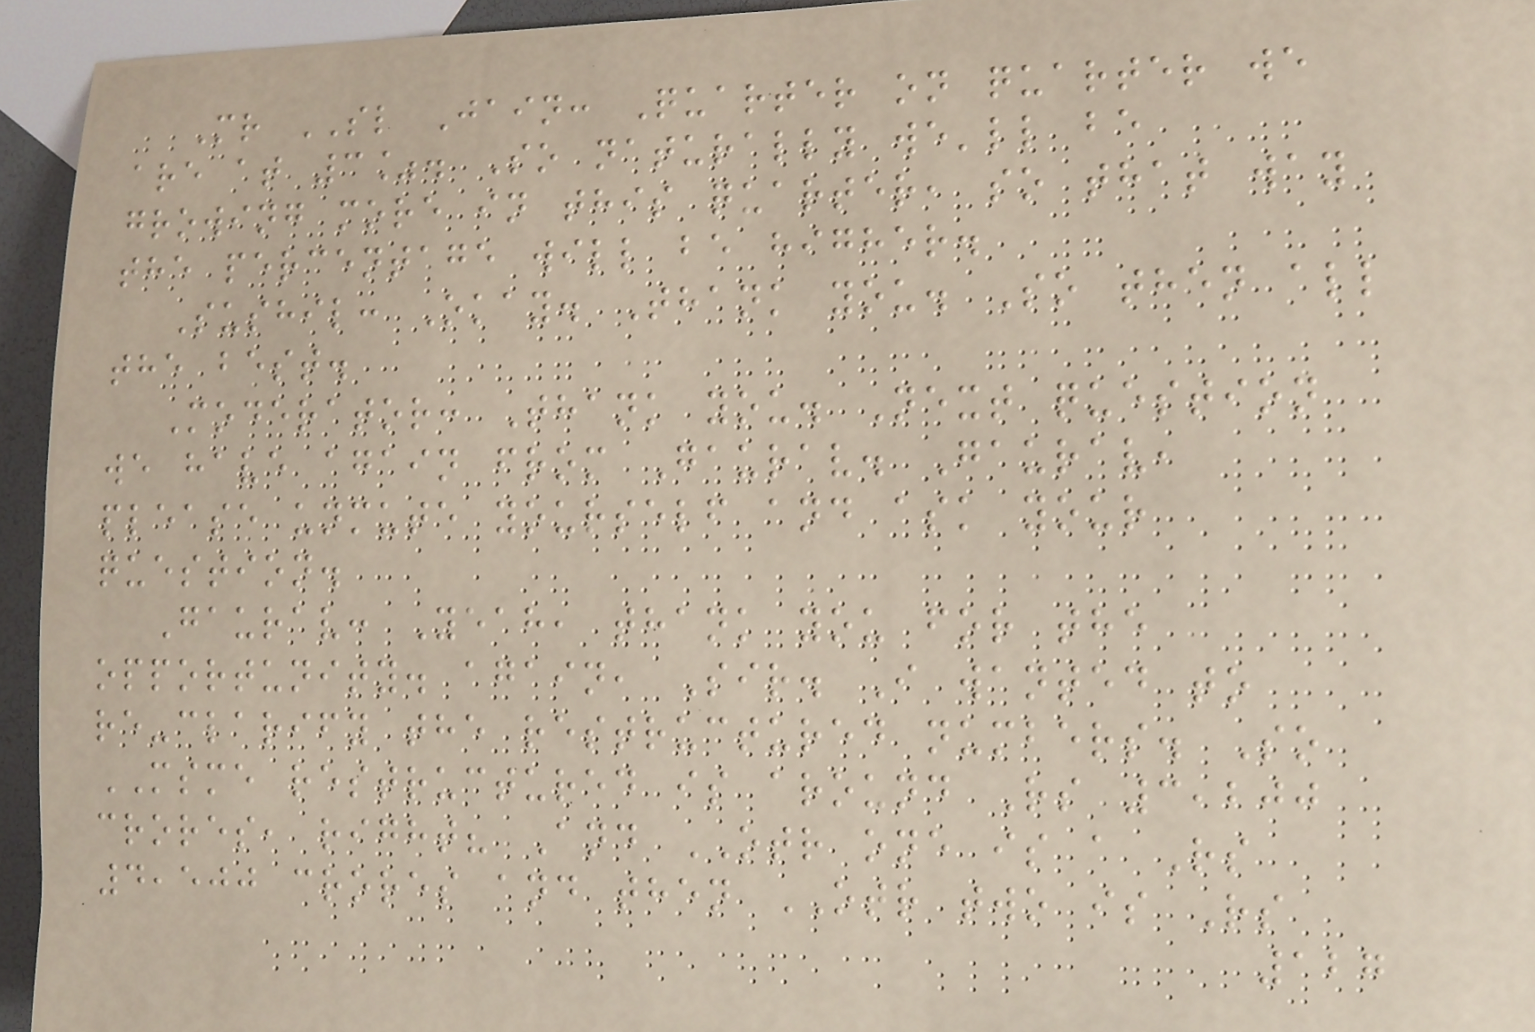Mr SL Jain: Quarter on quarter we
are at 3%. So naturally we'll be
growing more in this quarter, so that way
the percentage will be higher.
Sushil: Okay. Thank you. So then all
the best.
Moderator: Thank you. Next question
we have again from Gaurav. Gaurav,
please unmute yourself and ask your
question.
Gaurav: Yeah, thank you for the
opportunity. again, Sir. I wanted to
re-clarify the restructured numbers. So
MSME restructured is around Rs 3,200
crores, right? And OTR one is a Rs
4,500 crores and then OTR two is Rs
127
